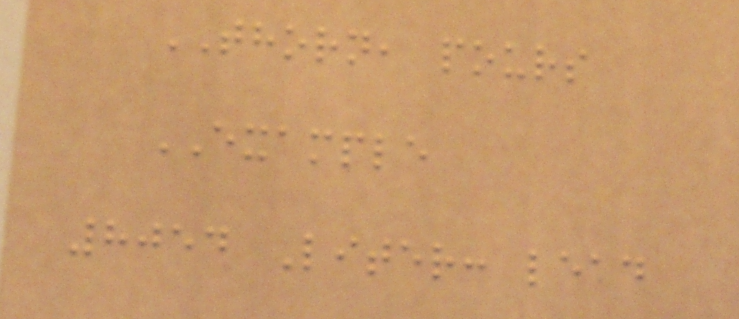THORN, pours
EXAMPLE
8054 Liter: lead
